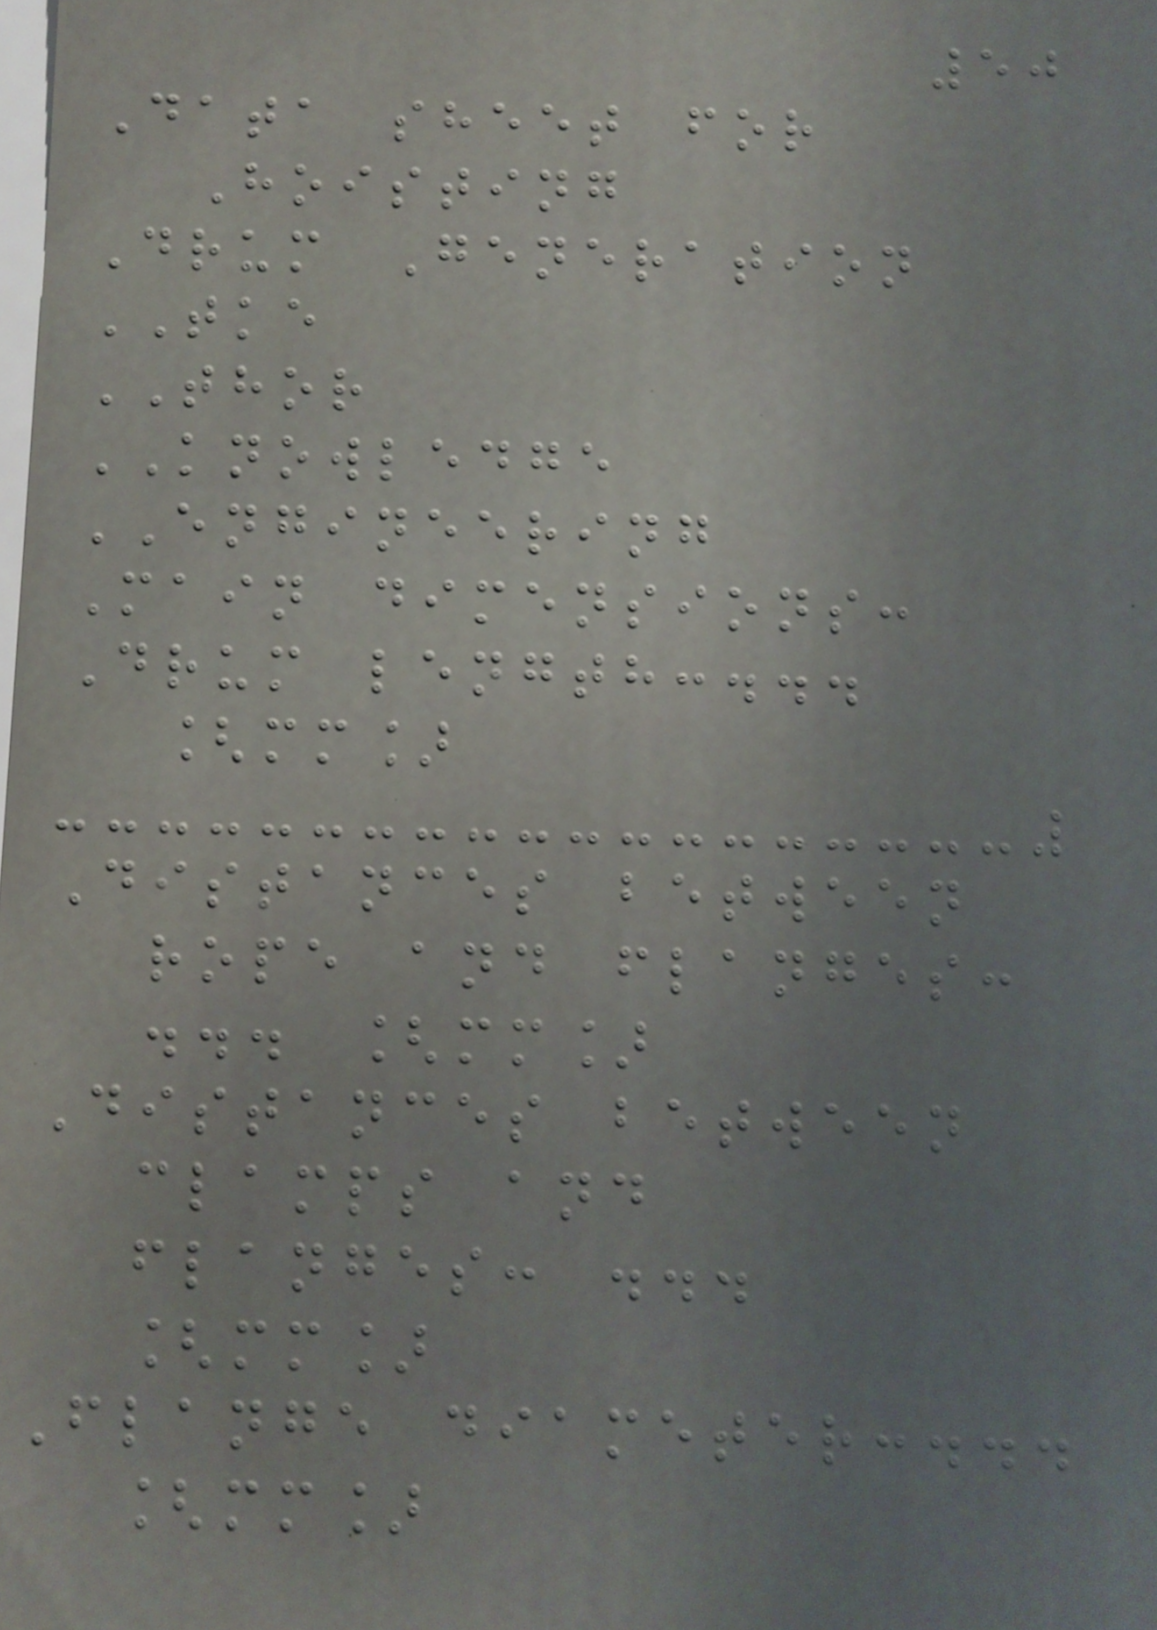50
Data sheet for
Hoisting
Drum Generation
TKE
THOR
KNOWLEDGE
ENGINEERING
Main dimensions:
Drum length:...
[mm]
Distances between
rope and flanges:
... [mm]
Distances between
clamps and
flanges: ...
[mm]
Flange diameter:...
[mm]
